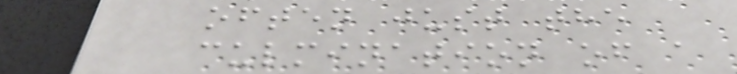often just the
culmination of a
